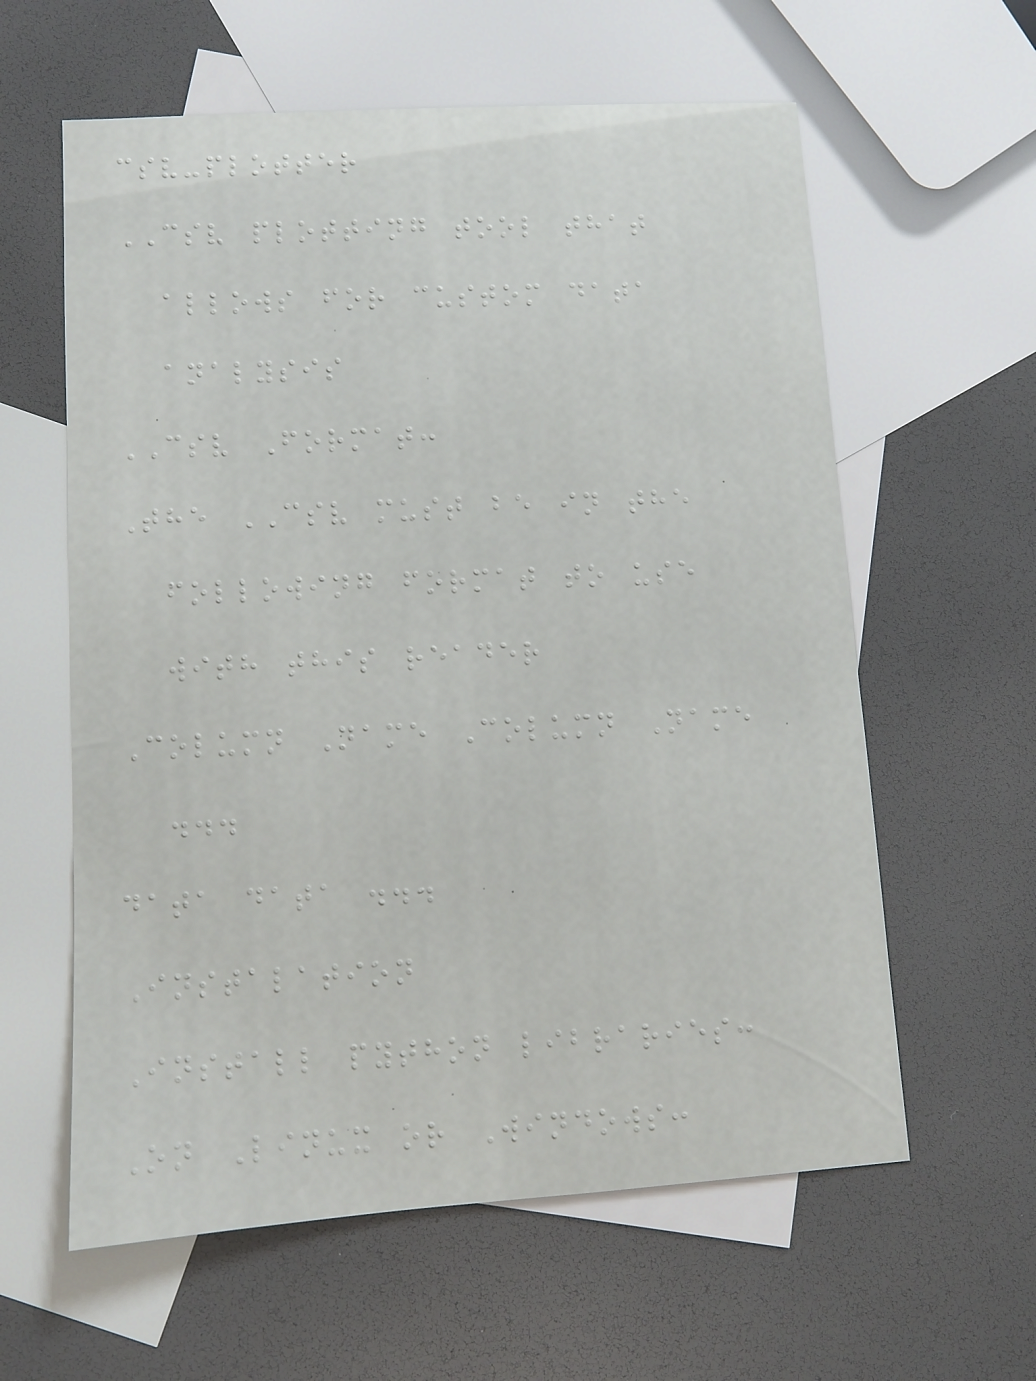csv-plotter
CSV plotting tool that
allows for custom data
analysis
CSV Format:
The CSV must be in the
following format to use
with this reader
Column Name Column Name
...
data data ...
Instalation
Install python libraries:
On Linux or Windows:
